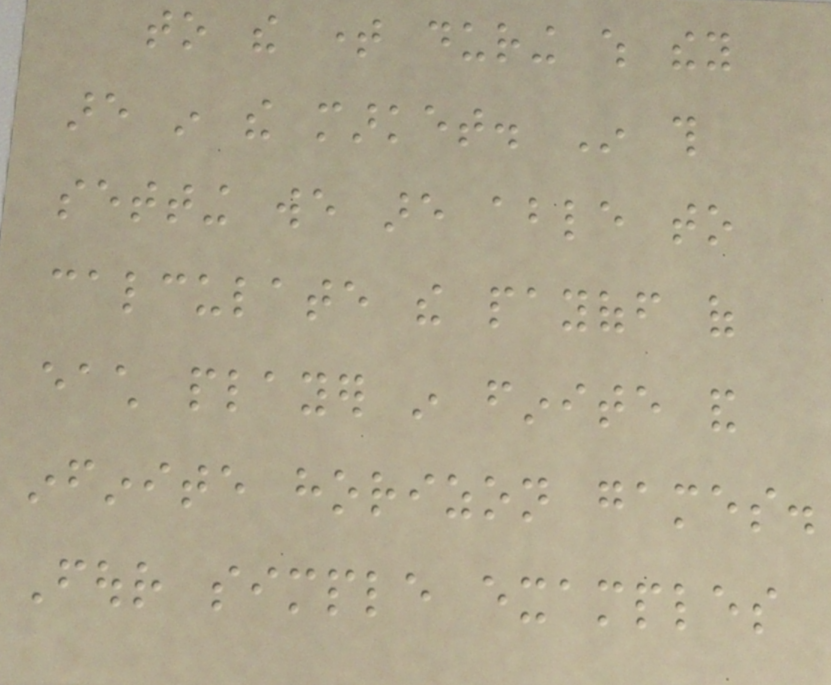to the time during which they
are in the market. In this
setting we are able to
calculate the payoff of
each player in finite and
infinite horizon games.
Four simple examples
